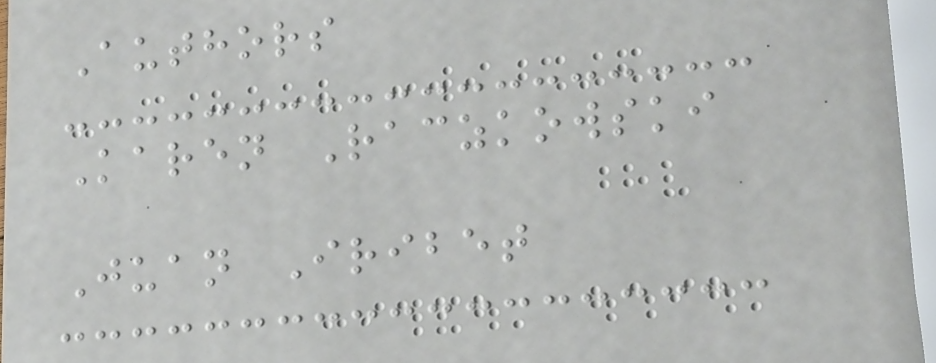Authors
Karen Raczkowski
Juan Iribet
